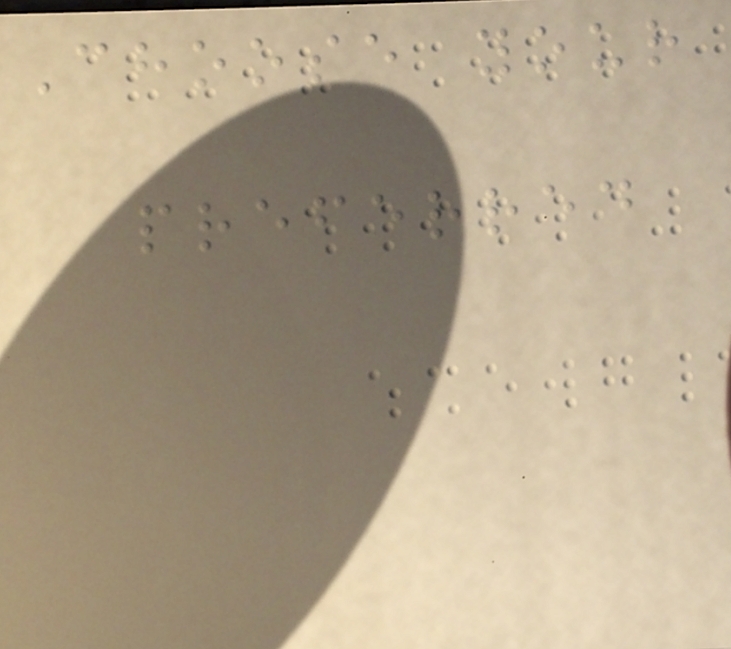Choose your
preferred
